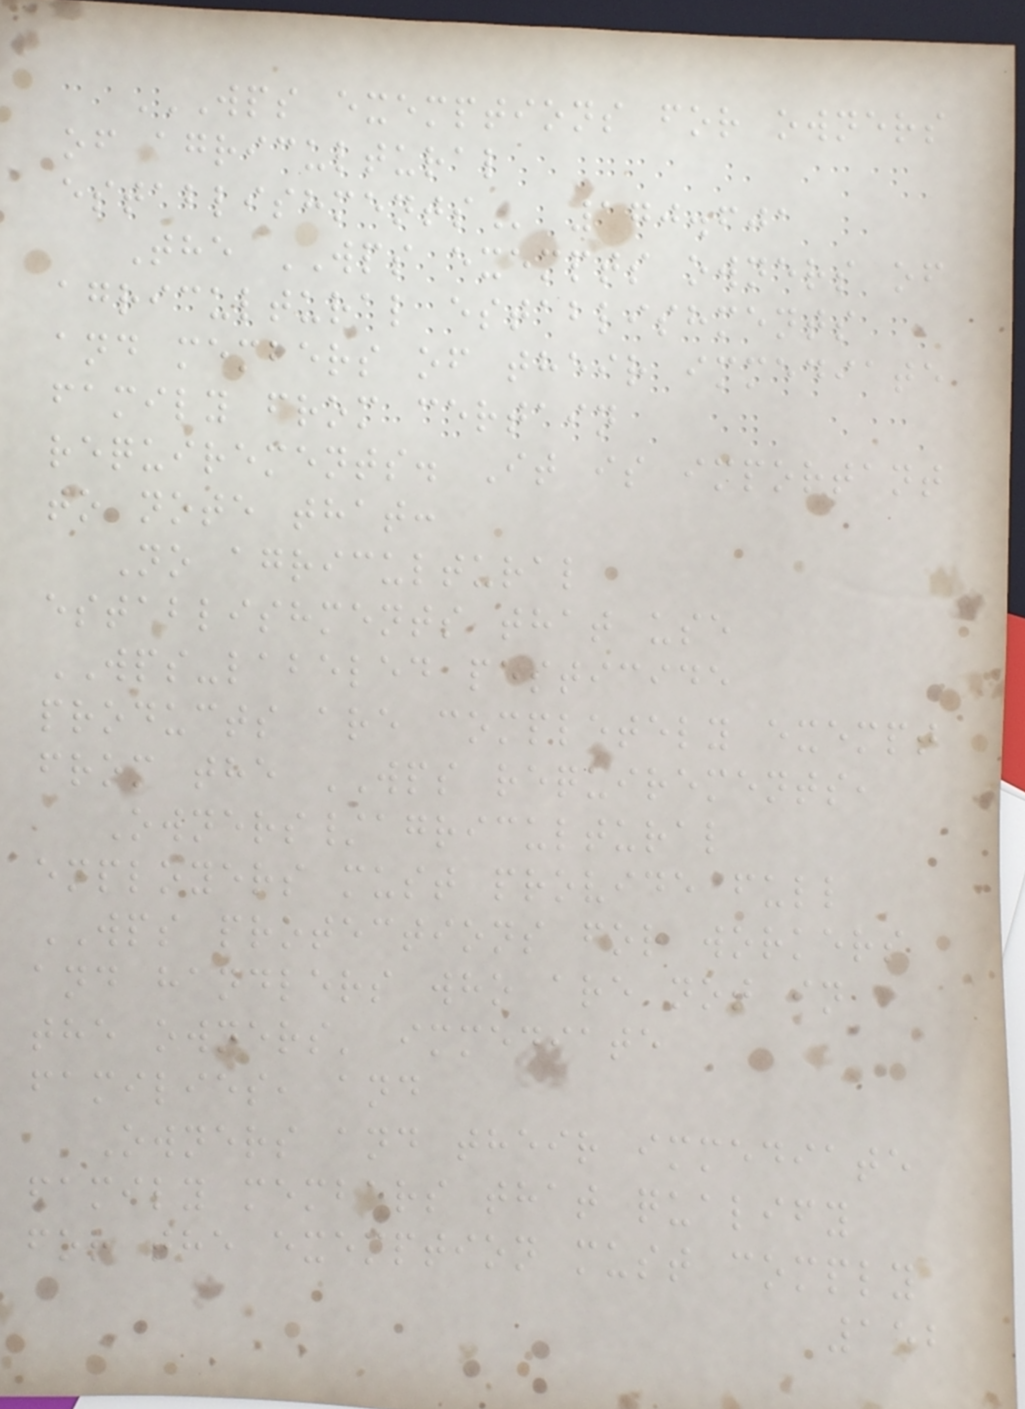WPS EXEMPTIONS FOR OWNERS
OF AGRICULTURAL
ESTABLISHMENTS 170.601
The WPS exempts owners of
agricultural establishments
and members of their immediate
family from certain
requirements. It is important
to note that:
No agricultural
establishments that use
WPS-labeled pesticide
products are completely exempt
from the WPS requirements,
Owners/agricultural
employers must provide full
WPS protections for workers
and handlers who are not in
the owners' immediate
families, and
Owners and their immediate
family members that qualify
for the exemption must comply
152
